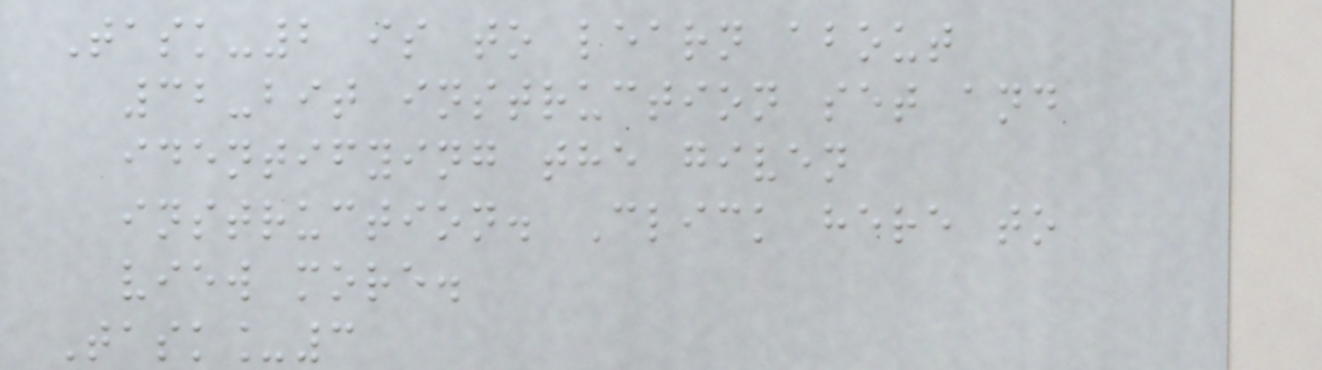Task-2 is to learn about
32-bit instruction set and
identifying the given
instruction. Click here to
view more.
Task_3
